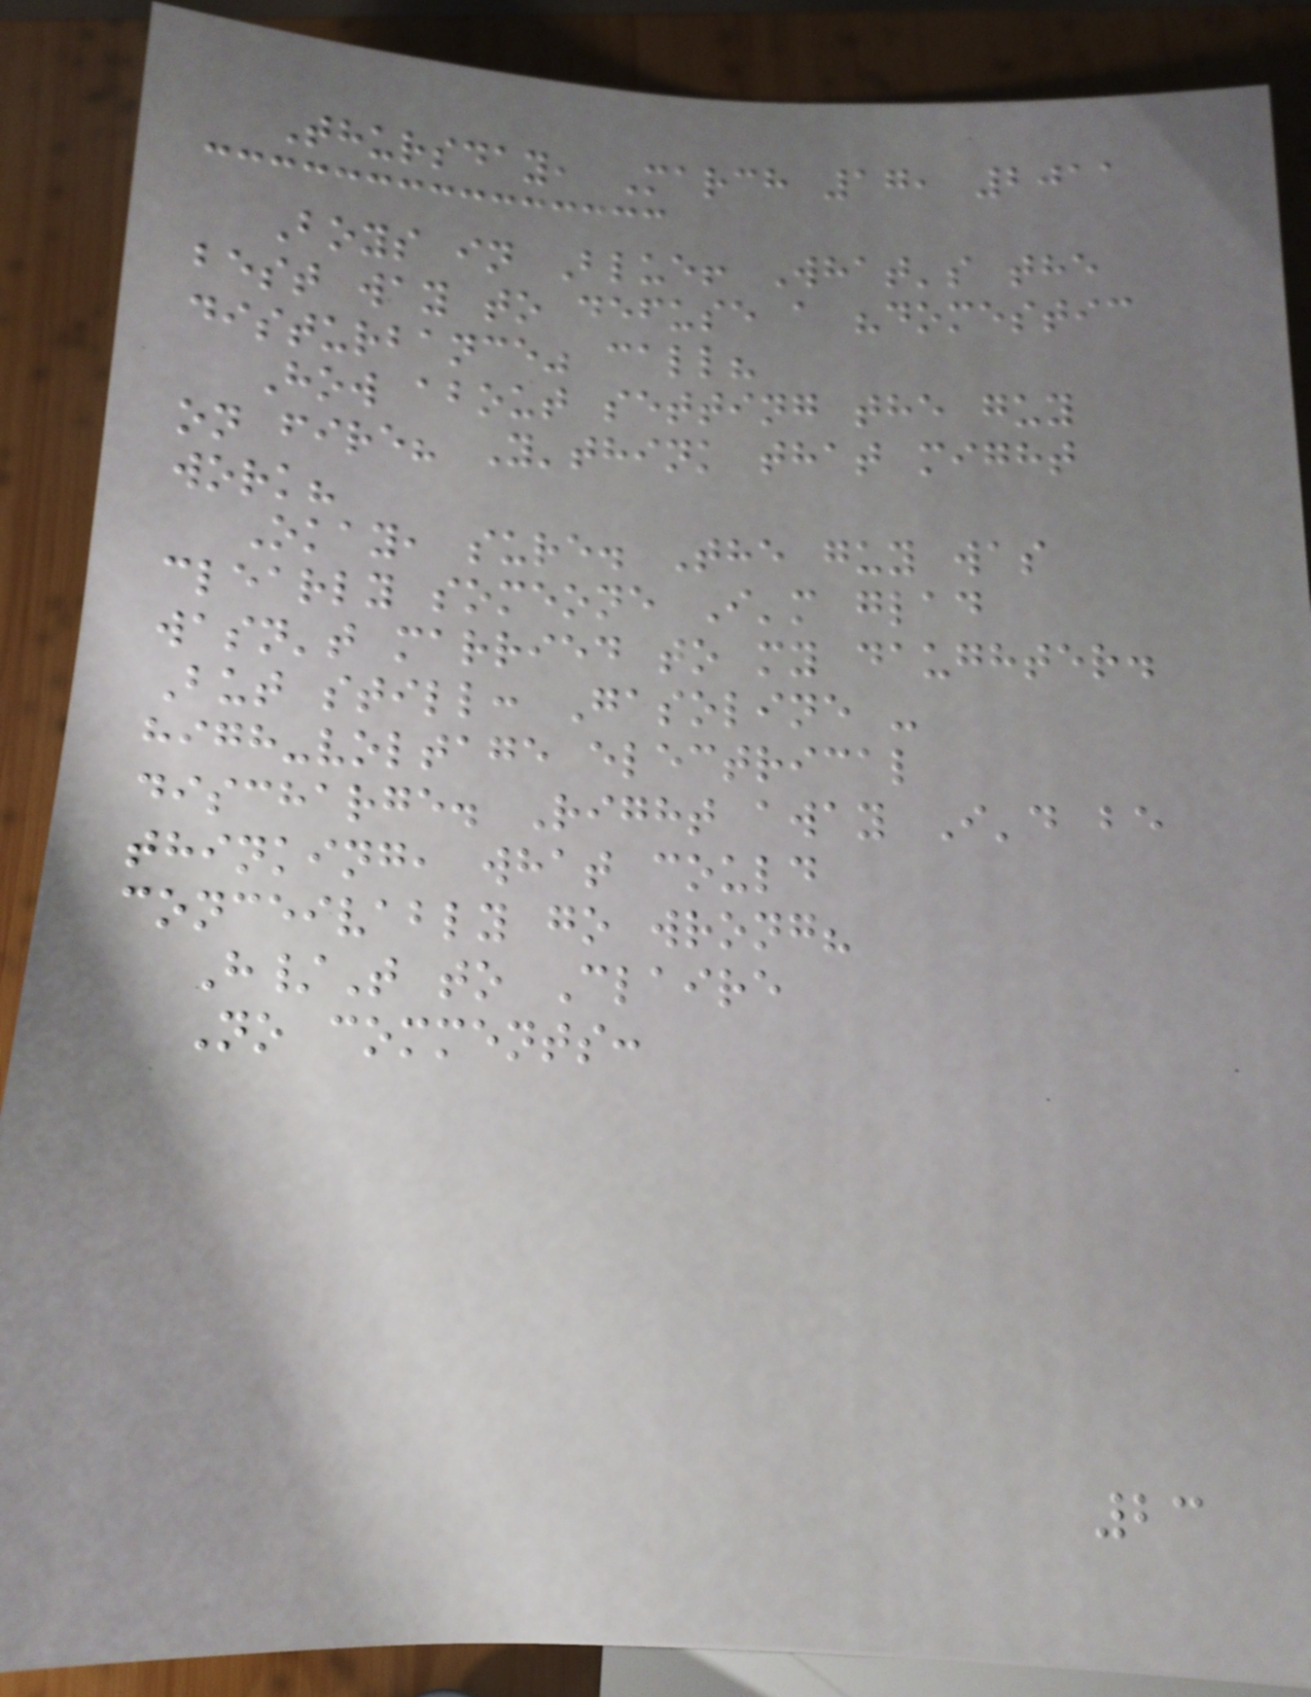Thursday, March 17, 2011
Boys in Blue! What's the
best way to defuse a "domestic
disturbance" call?
How about setting the guy
on fire? Y'think that might
work?
Okay, sure. The guy was
clearly someone I'm glad
wasn't married to my daughter.
But still: Gasoline -
high-voltage electrical
discharge. Right away I'd be
thinking, what could
conceivably go wrong?
H/T to Claire
No comments:
23
